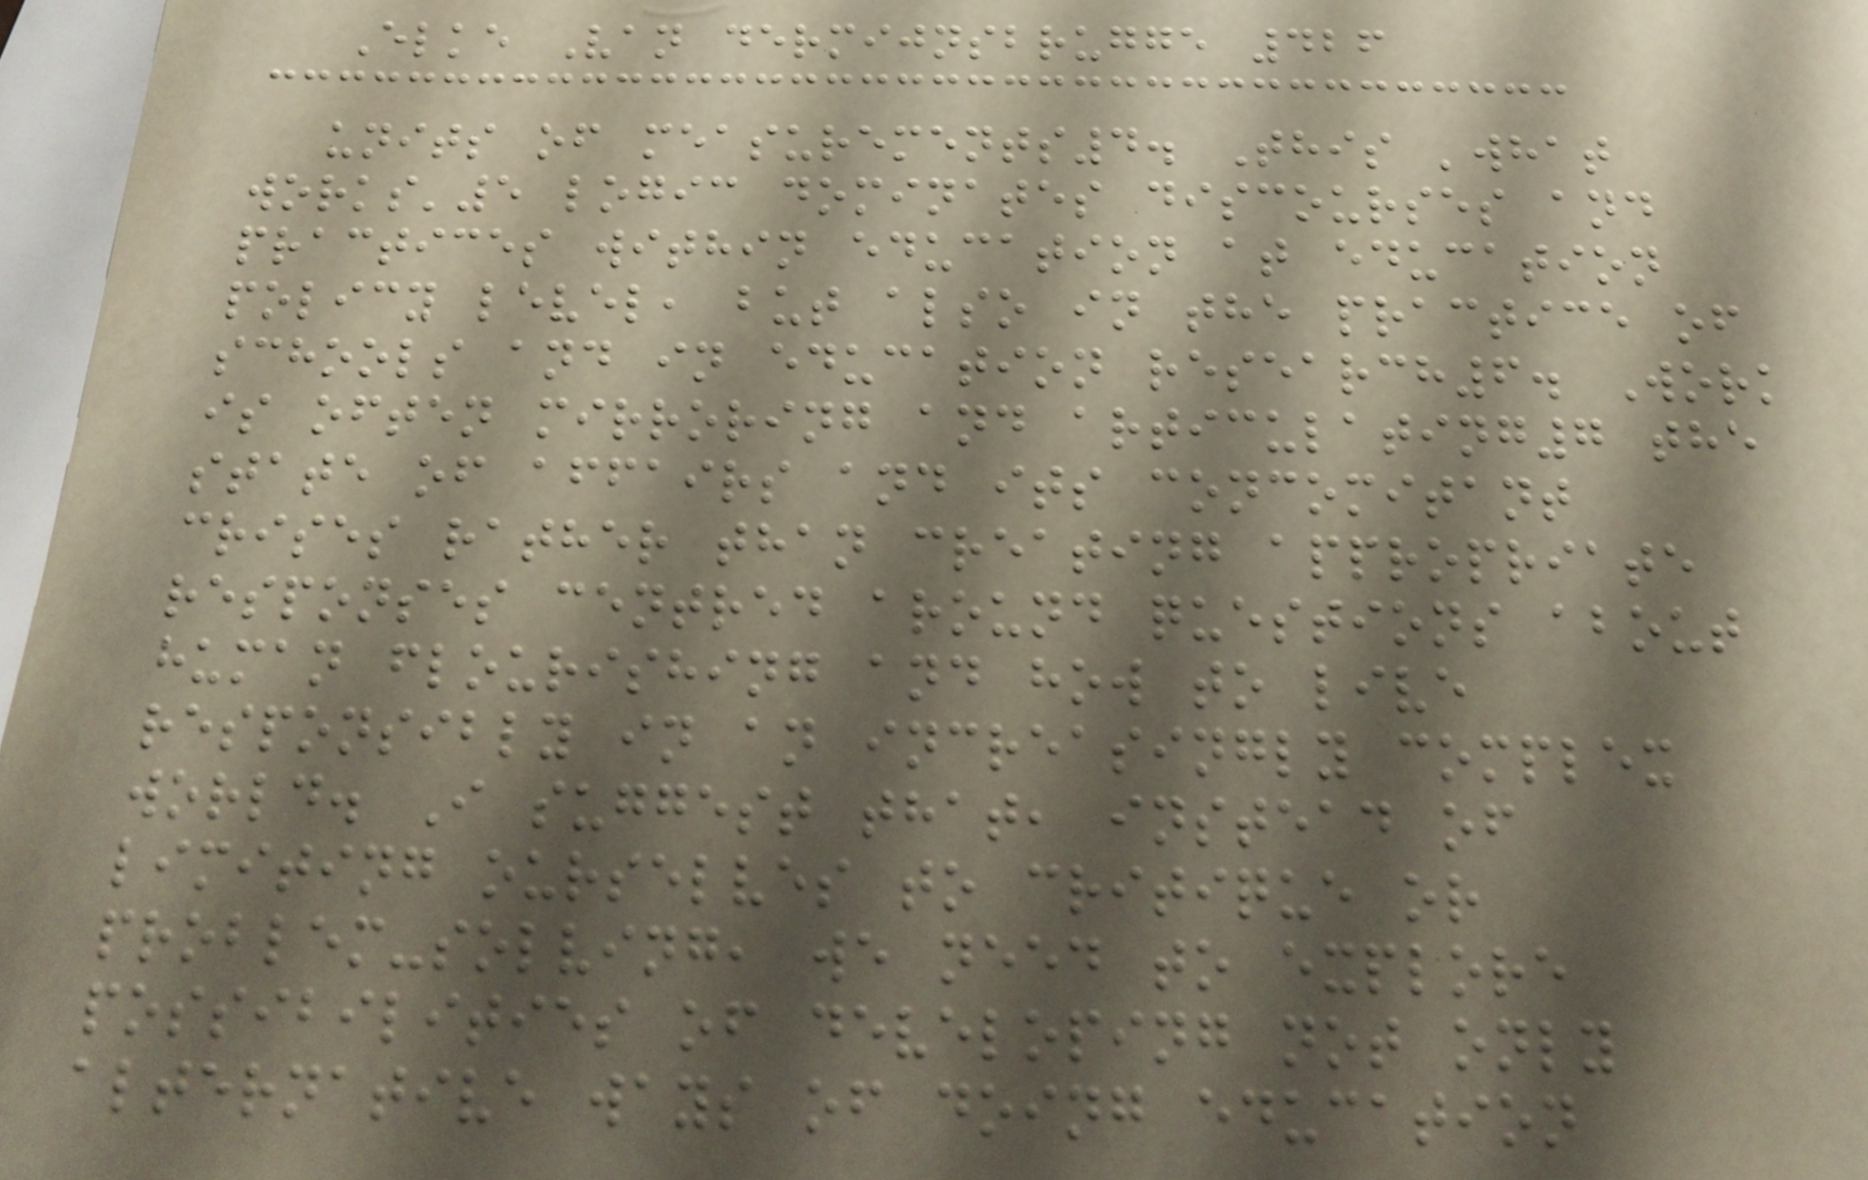Elke Van dermijnsbrugge 426
units of measurements4. This 'what
works'5 logic dominates discourses and
practices within education at education
policy level, but also in the practice of
schools and in education research6. Work
is often mirroring and articulating7 the
state of affairs and its concomitant
crises rather than creating appropriate
responses centred around questions about
human flourishing and how to live
responsibly in an increasingly complex
world. I suggest that, instead of
limiting ourselves to critique or
problem-solving, we need to explore
possibilities of developing not only
alternative ways of doing education
